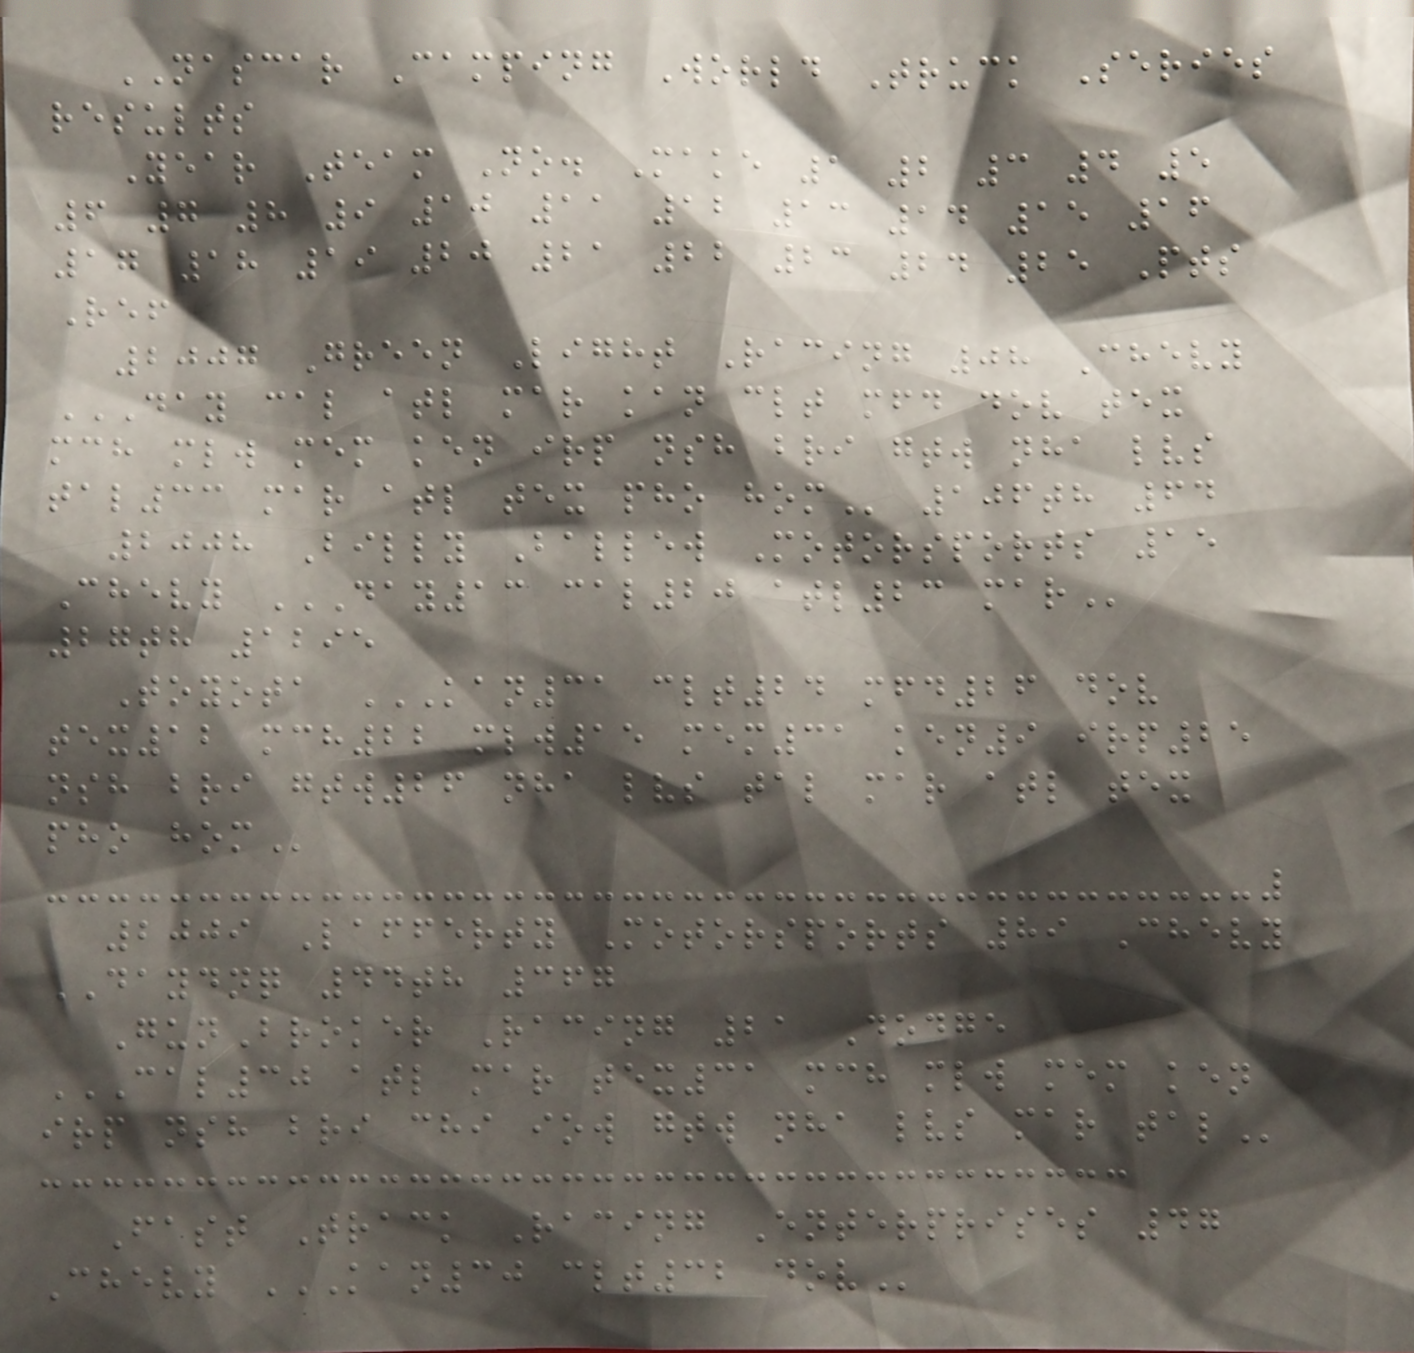NASCAR Camping World Truck Series
results
Year Team No. Make 1 2 3 4 5
6 7 8 9 10 11 12 13 14 15 16
17 18 19 20 21 22 23 24 25 Pts
Ref
2007 Green Light Racing 08 Chevy
DAY CAL ATL MAR KAN CLT MFD DOV TEX
MCH MLW MEM KEN IRP NSH BRI GTW NHA LVS
TAL33 MAR ATL TEX PHO HOM 106th 64
2008 Billy Ballew Motorsports 15
Chevy DAY13 CAL20 ATL23 MAR
27th 1295
Toyota KAN31 CLT24 MFD26 DOV
TEX12 MCH22 MLW15 MEM31 KEN9 IRP25
NSH BRI GTW26 NHA LVS TAL MAR ATL TEX
PHO HOM
2009 Lafferty Motorsports 89 Chevy
DAYDNQ 44th 367
GunBroker Racing 21 Dodge
CAL30 ATL MAR TEX31 MCH MLW MEM KEN
IRP NSH BRI CHI IOW GTW NHA LVS MAR TAL
Fast Track Racing Enterprises 47
Chevy KAN30 CLT32 DOV
